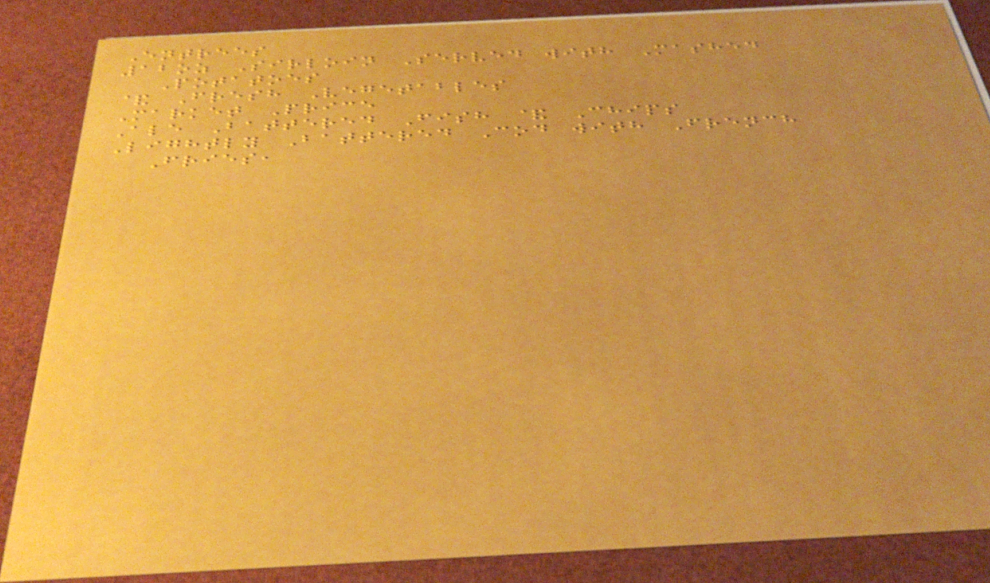Entrees
12oz Sirloin Served with Mashed
Potatoes
& Fresh Vegetables
Market Price
Ale Battered Fish & Chips
Lightly Battered Cod with French
Fries,
